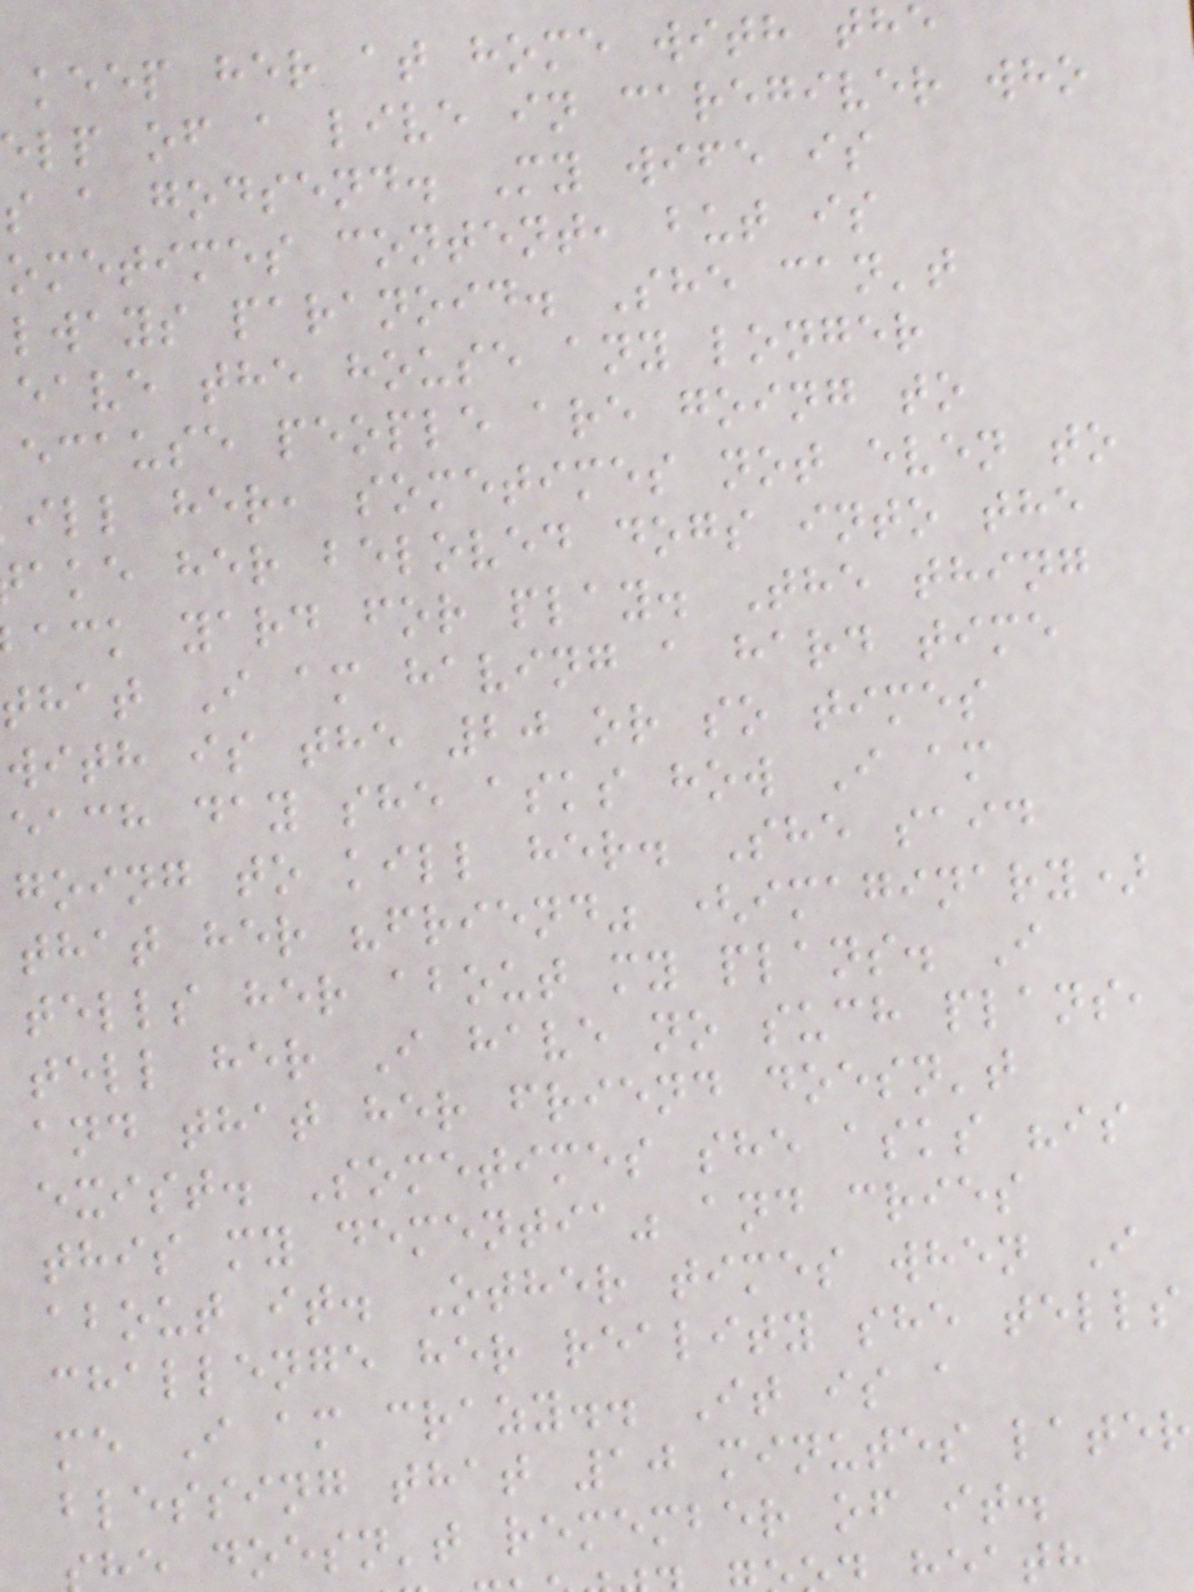keep her at home with the
elp of a live in caregiver who
s a godsend. My wife is
ometimes content, but is
lways paranoid. She can't
eave the house any longer
ecause people are going to
ill her, sometimes not even to
ake her beloved dogs into the
ack yard for play. The thing
that I am having a hard time
with is the 20 or so times
each day she asks how I am
going to kill her. She said
that her "friend" (imaginary)
tells her about my plans. I
tell her I have no such plans,
and that her friend doesn't
exist. Sometimes she asks "is
this my dementia" and cries
about it. Other times when I
challenge her reality she tells
me I am crazy.. It is a
blessing that 10 minutes later
e doesn't remember of it.
